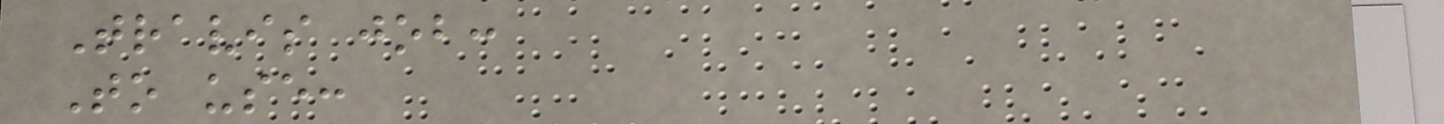Travis job:
To use:
